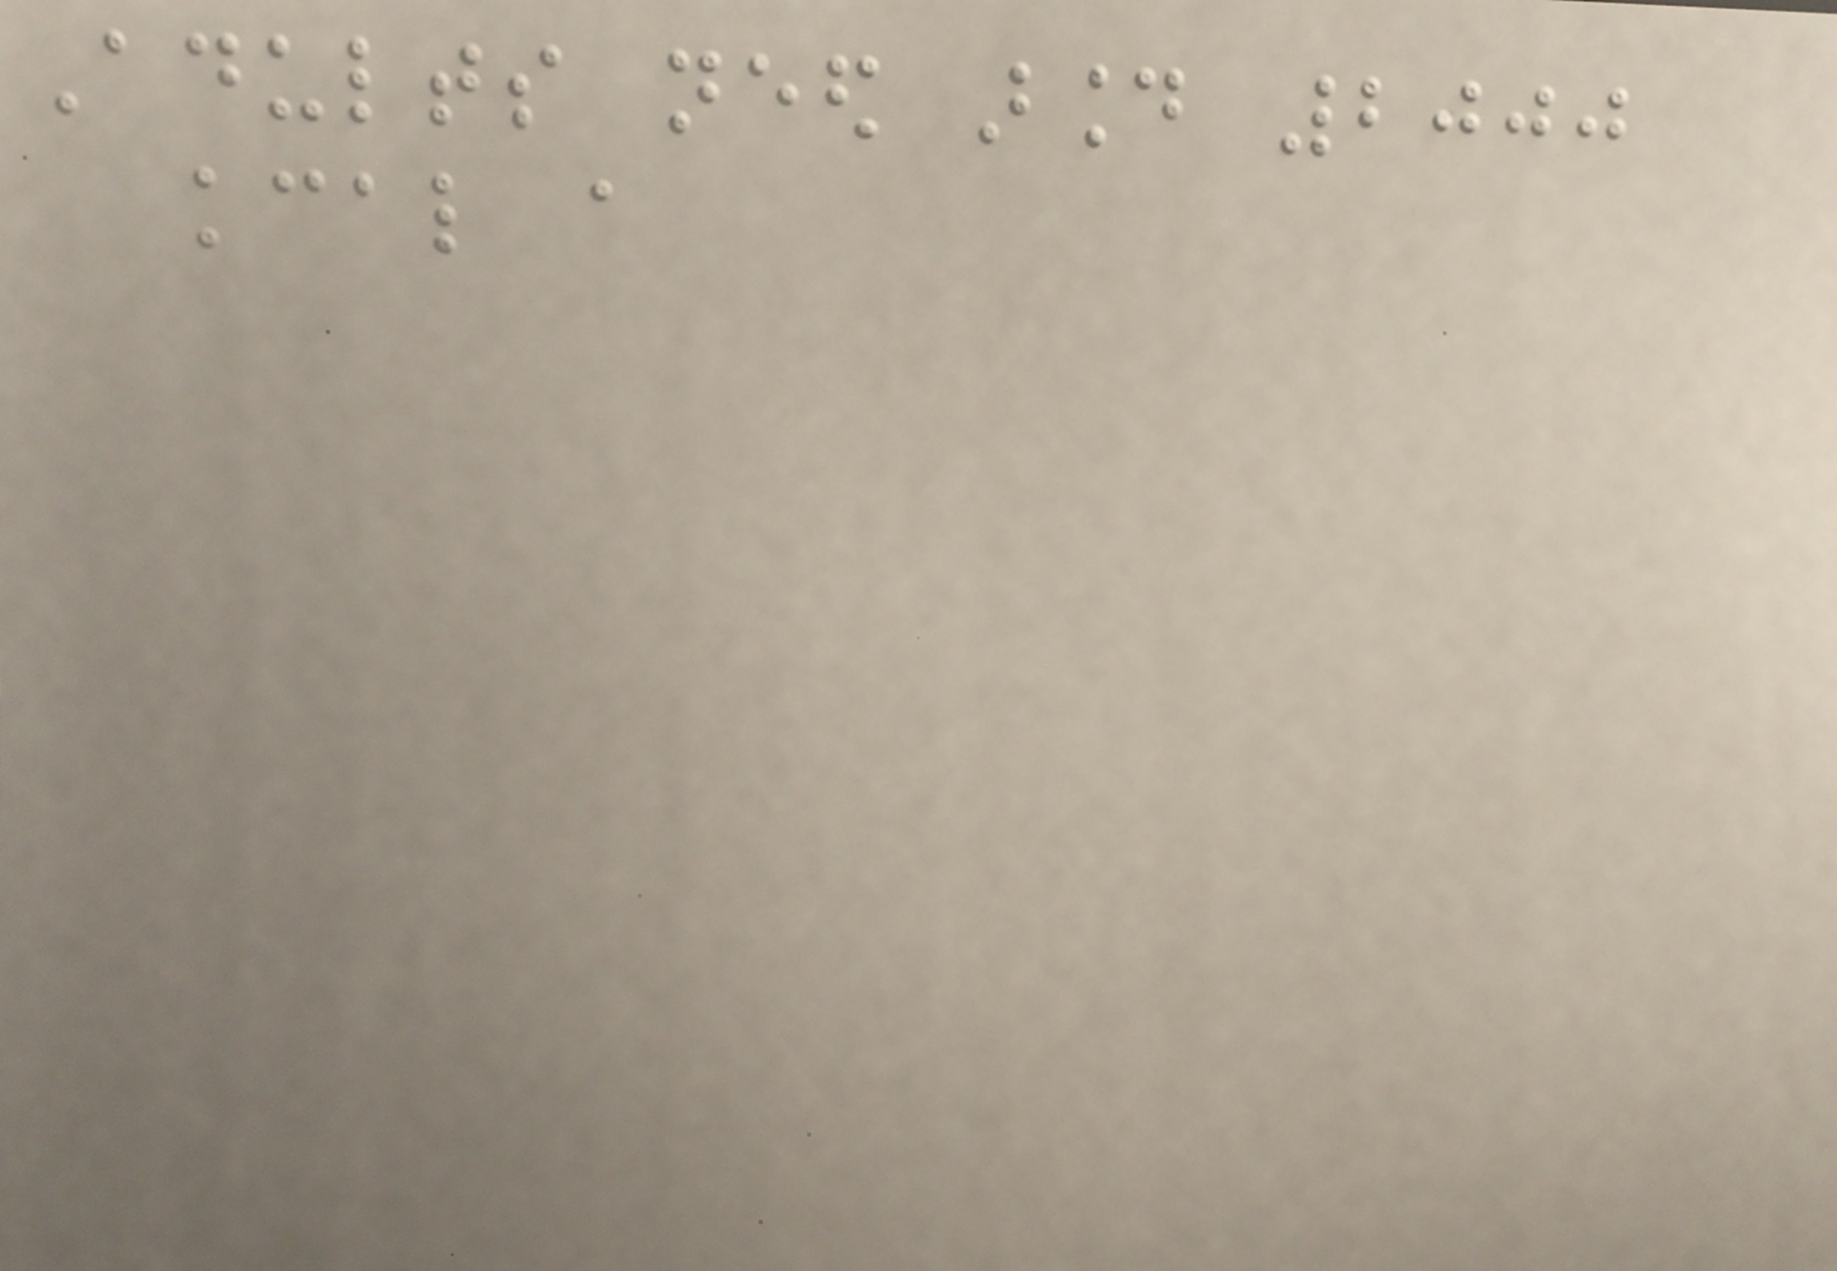Adults need around 2000
kcal a
